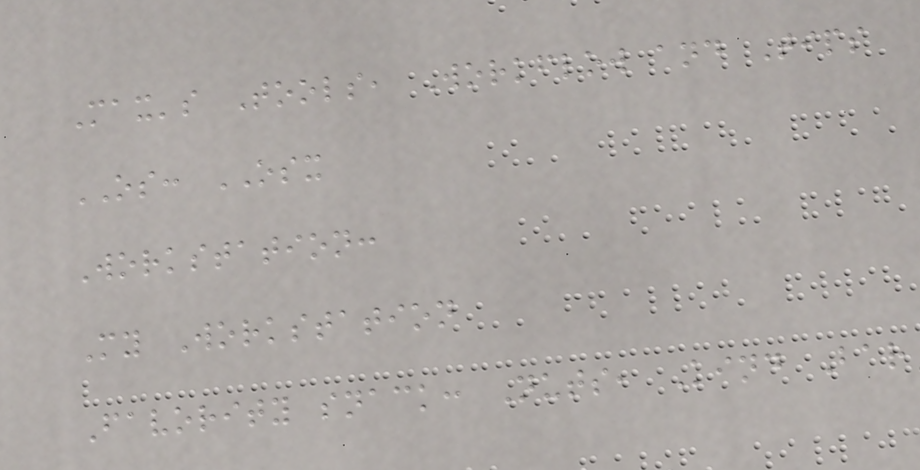Max's Tools, Workflow and Tips
OS: OSX
Workstation:
My Workstation
Favority snack: Nuts, Kind Bar
